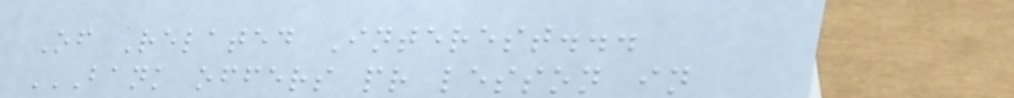Of Related Interest...
BANK OFFERS PR LESSON IN
